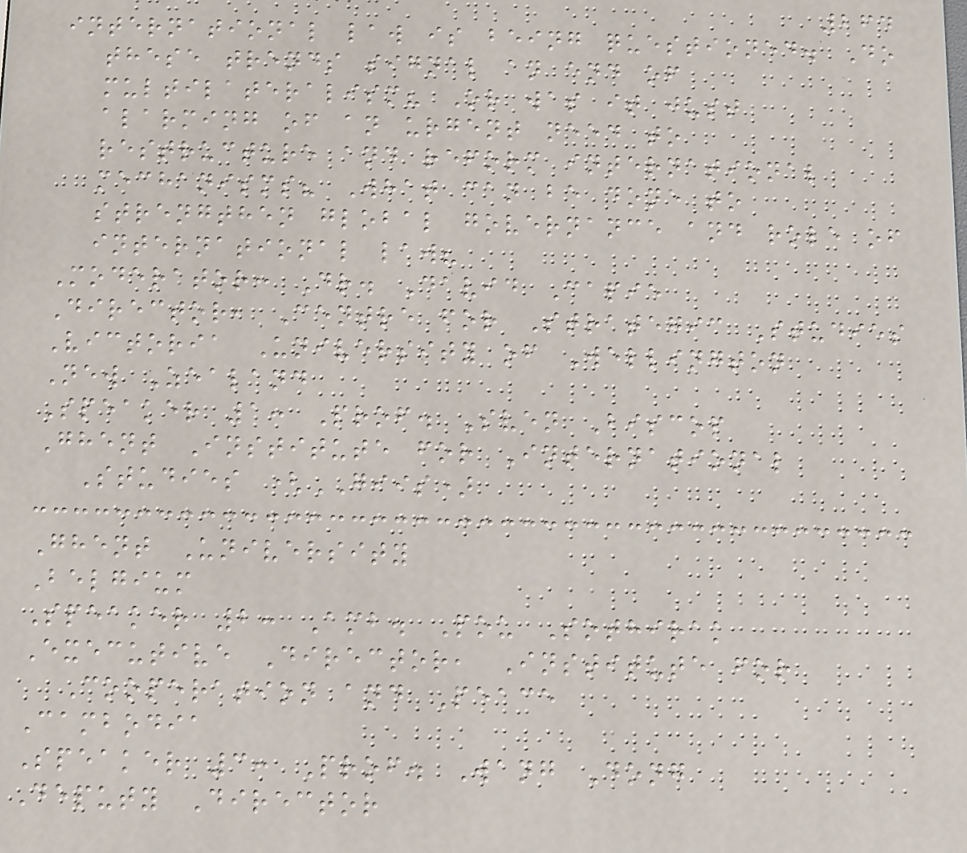264
international law is being questioned. Do
these trends signal an end of
multilateralism? Or was it just
alarming of an urgent need to
restructure and reform international
mechanisms? What can be done to
strengthen global governance and role of
international law?
Moderator: Dr. David Capie
Director, Centre for Strategic Studies
Victoria University of Wellington
New Zealand
Speaker 1: Prof. Sven Biscop
Ghent Institute for International
Studies (GIIS)
Ghent University
Belgium
Speaker 2: Amb. Pou Sothirak
Executive Director, Institute for
Cooperation and Peace
Cambodia
Speaker 3: Prof. Wang Dong
Deputy Director
